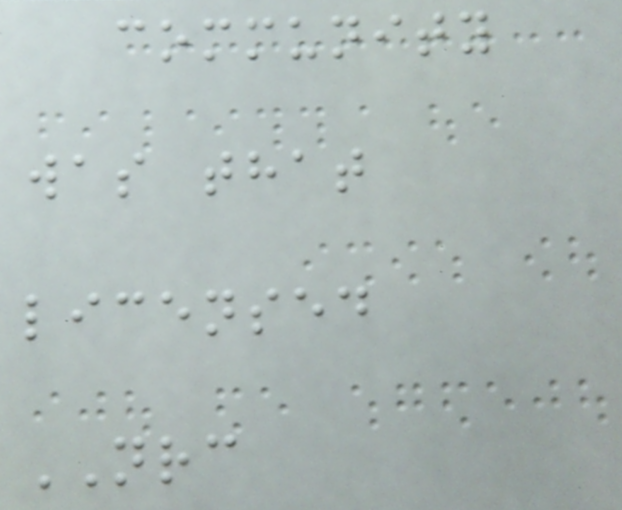community
was that
licensed
NRC
